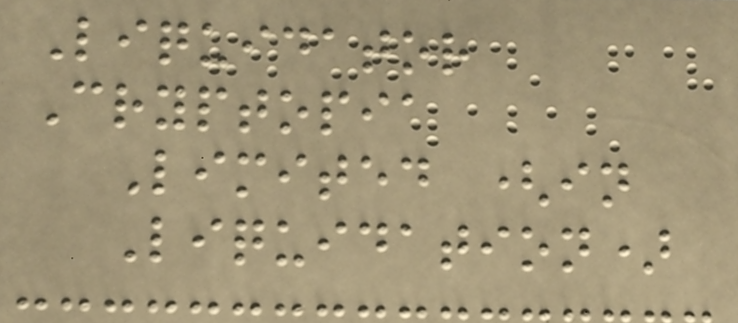Liquidator
Cryptopia
Limited (in
Liquidation)
